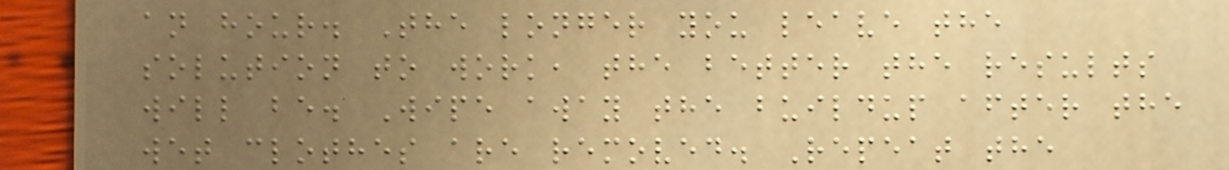an hour. The longer you leave the
solution to work, the better the results
will be. Wipe away the buildup after the
wet clothes are removed. Repeat the
